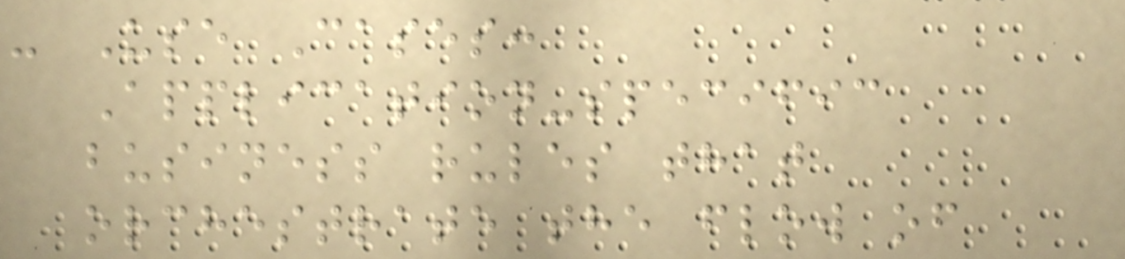- Use Cases:
Application-specific
business rules that
orchestrate the flow of
